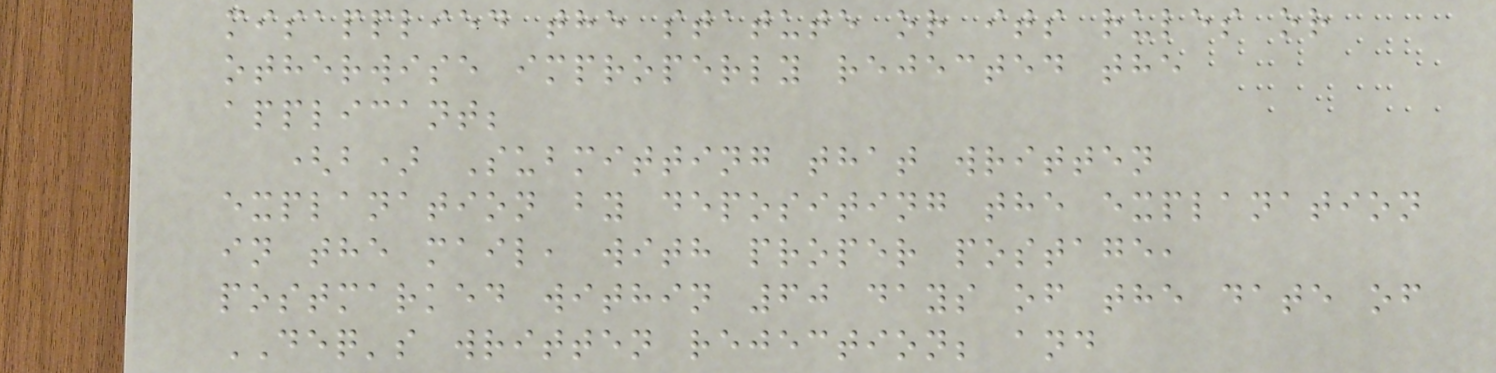misapplied the statute or its rules or
otherwise improperly rejected the
applicant;
(b) Submitting that written
explanation by depositing the explanation
in the mail, with proper postage,
postmarked within 60 days of the date of
DEQ's written rejection; and
